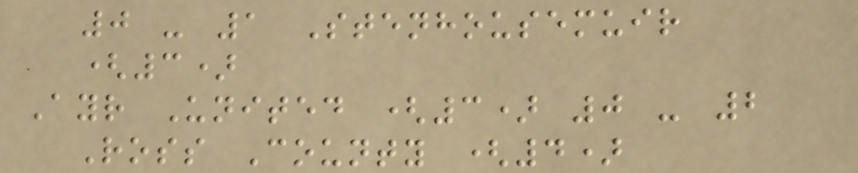0 - 1 Stenhousemuir
(3)
Ayr United (3) 0 - 2
Ross County (4)
